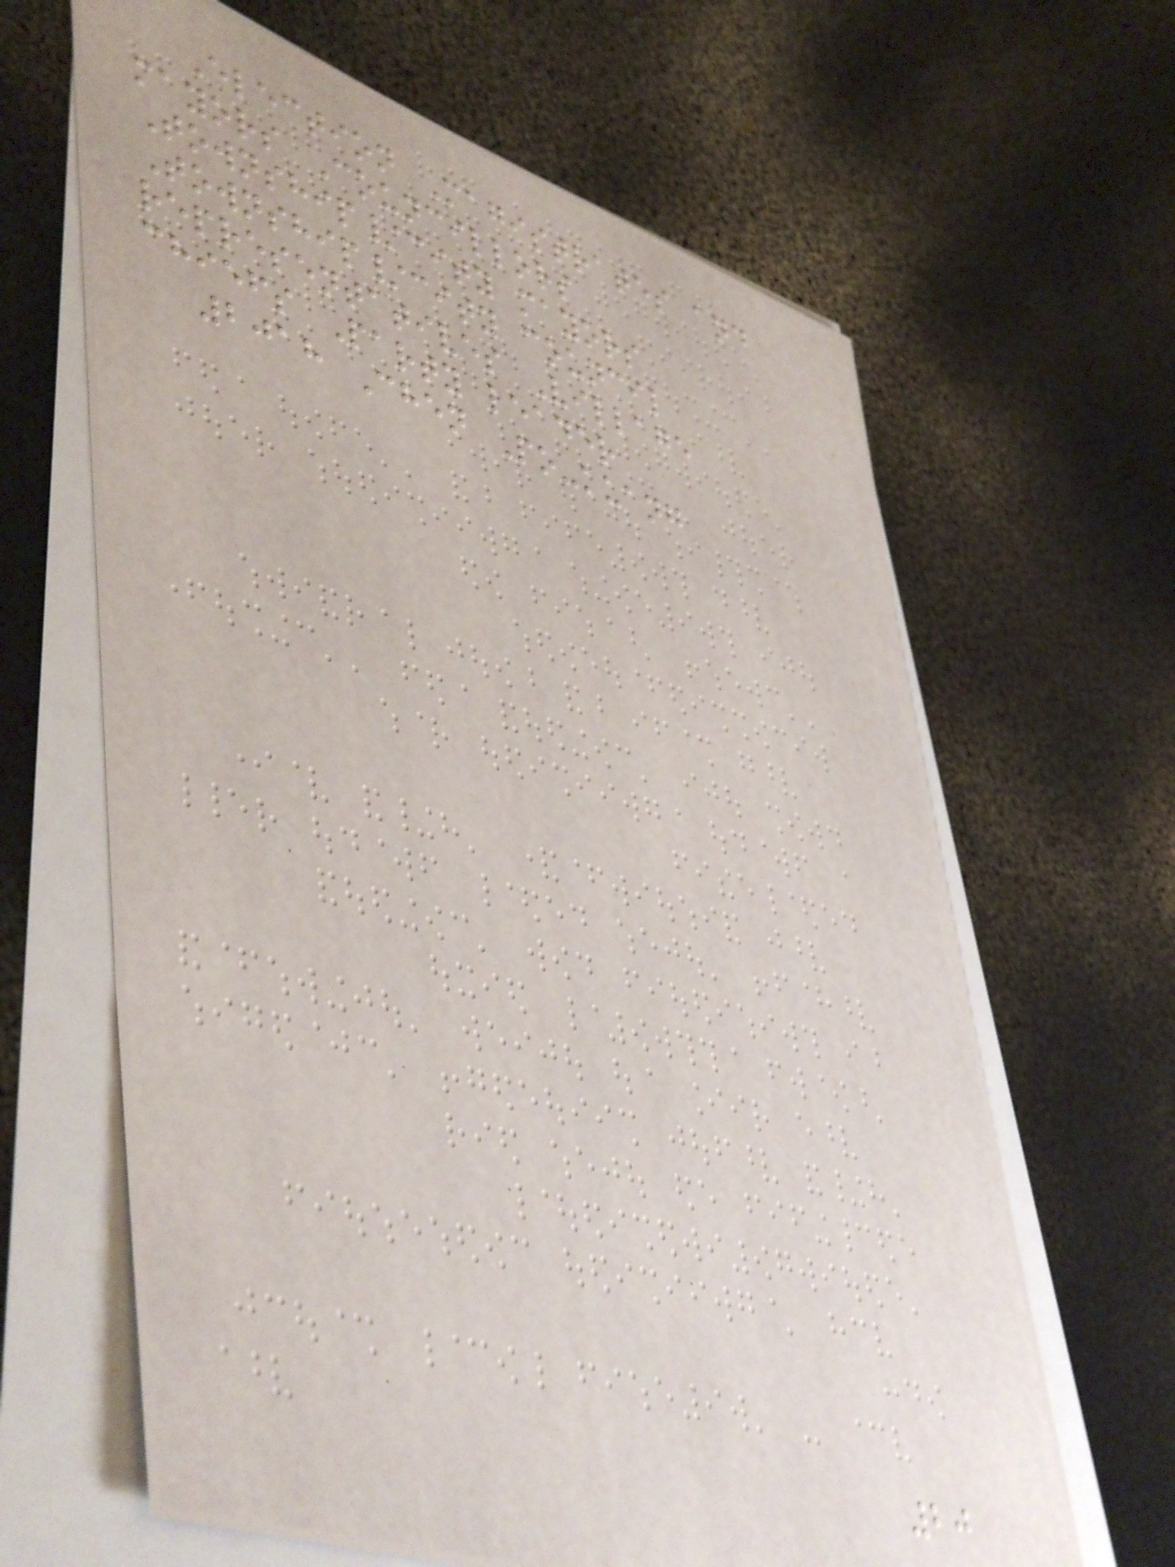Election Magistrates and
mayors Councillors
Township/city mayors
Township/city council
representatives Village
chiefs Party leader
2018 Chen Po-kuang
20
